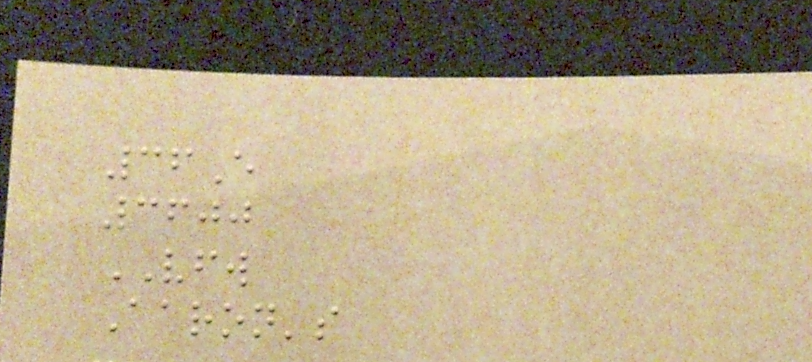36E
3600
VFW
Aaron's
